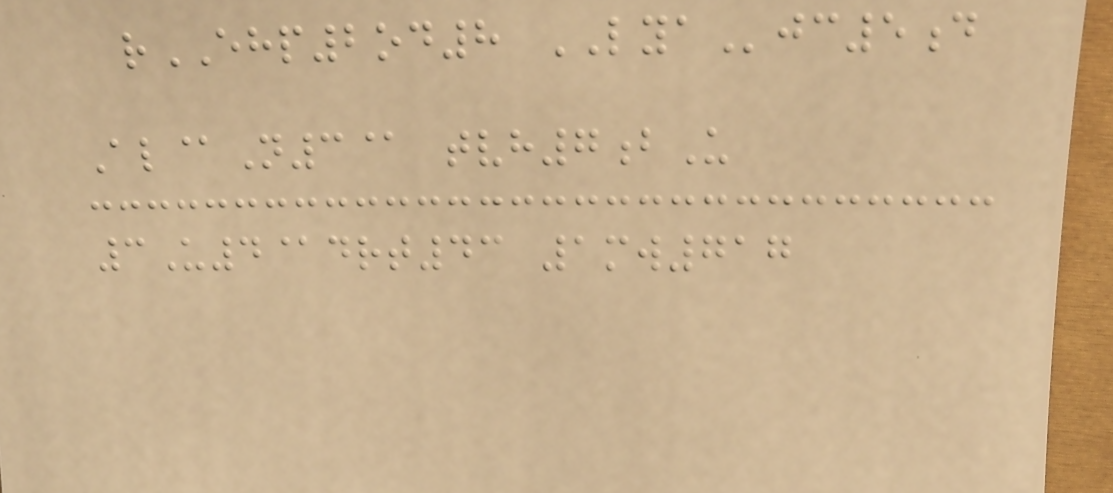rEHP2od8 LYAjc5d
Al@N3@ tvh7bU
3U4@drt43 1mw717
